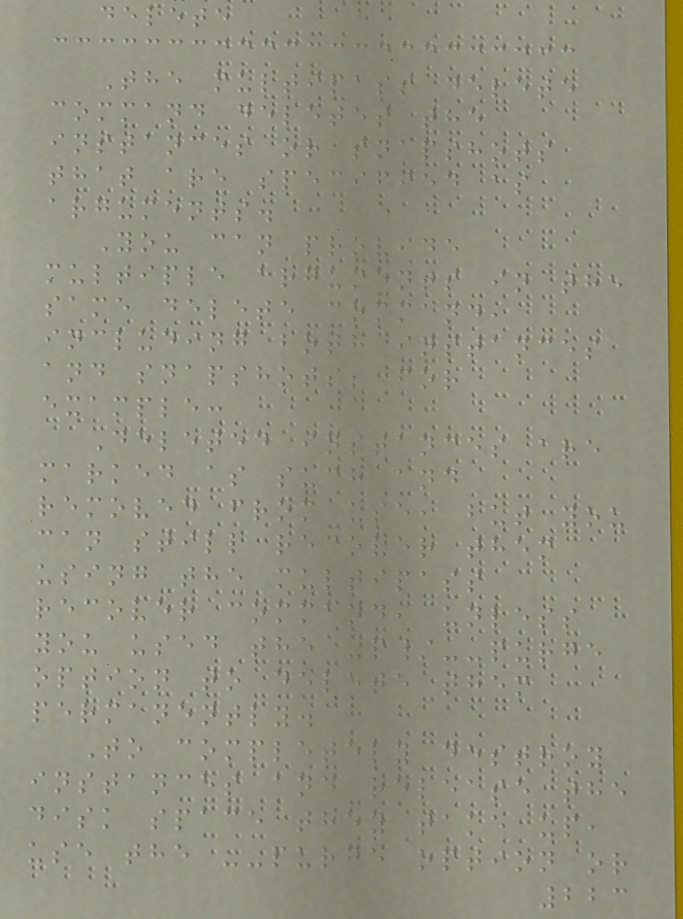delete
The multipass delete
command deletes the
instances or snapshots
that are specified as
arguments.
You can provide
multiple arguments in the
same delete command,
including both instances
and snapshots; for
example:
Deleted instances are
marked as such and
removed from use, but you
can still recover them
using the multipass
recover command, unless
you used the -p/--purge
option to delete them
permanently.
To completely destroy
instances and release the
disk space they take up,
use the --purge option or
223
